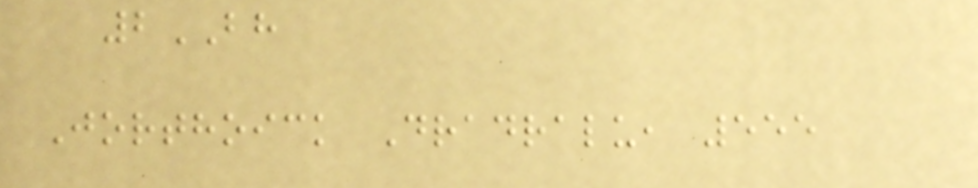2BH
Jorthoick Dradralu, 555
